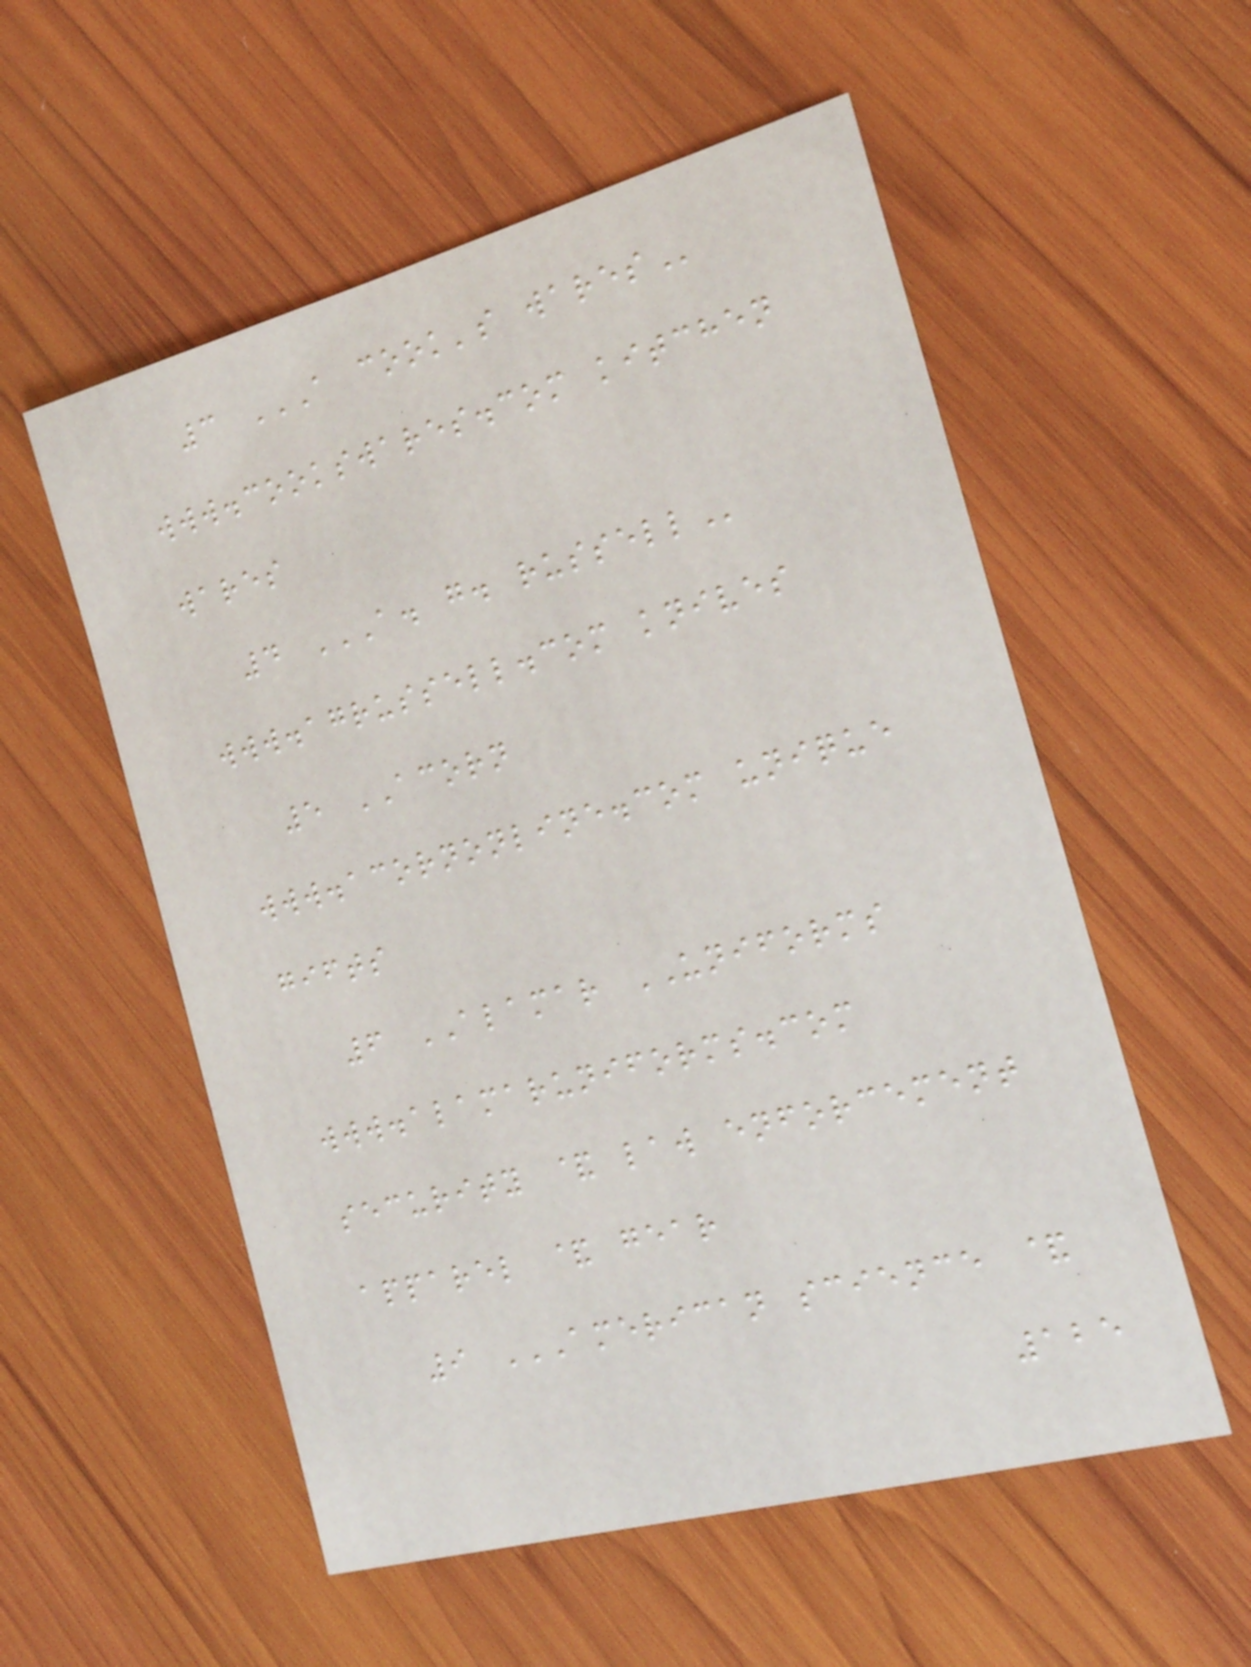3 A COOK'S WARES
www.cookswares.com kitchen
wares
4 A. G. RUSSELL
www.agrussell.com knives
5 ACORN
www.acornonline.com unique
gifts
6 ALAMAR UNIFORMS
www.alamaruniforms.com
security & law enforcement
apparel & gear
9 AMERICAN SCIENCE &
125
